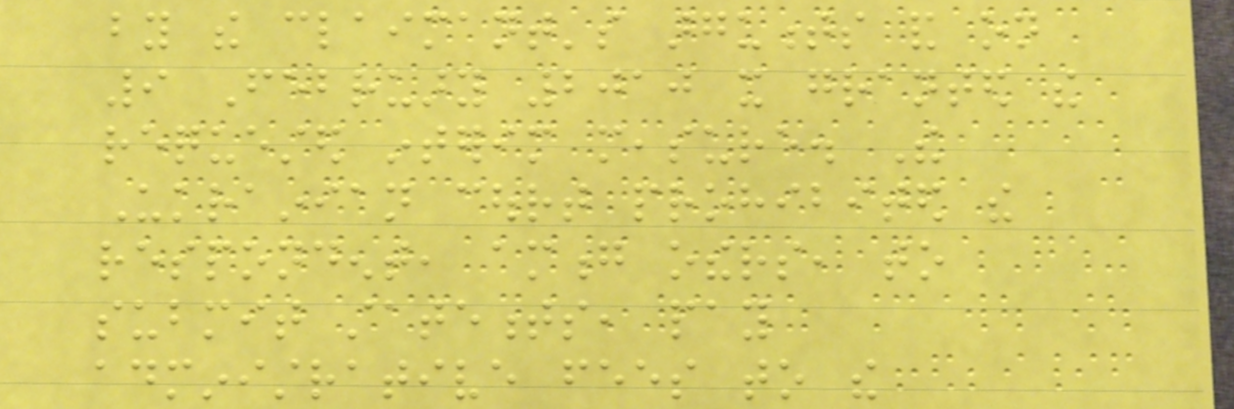by the claimant's arguments and on
9 February 2010 it granted the
requested interim measure. The
Ukrainian court prohibited the
respondent, among others, to
submit statements, pay
administrative fees to the
